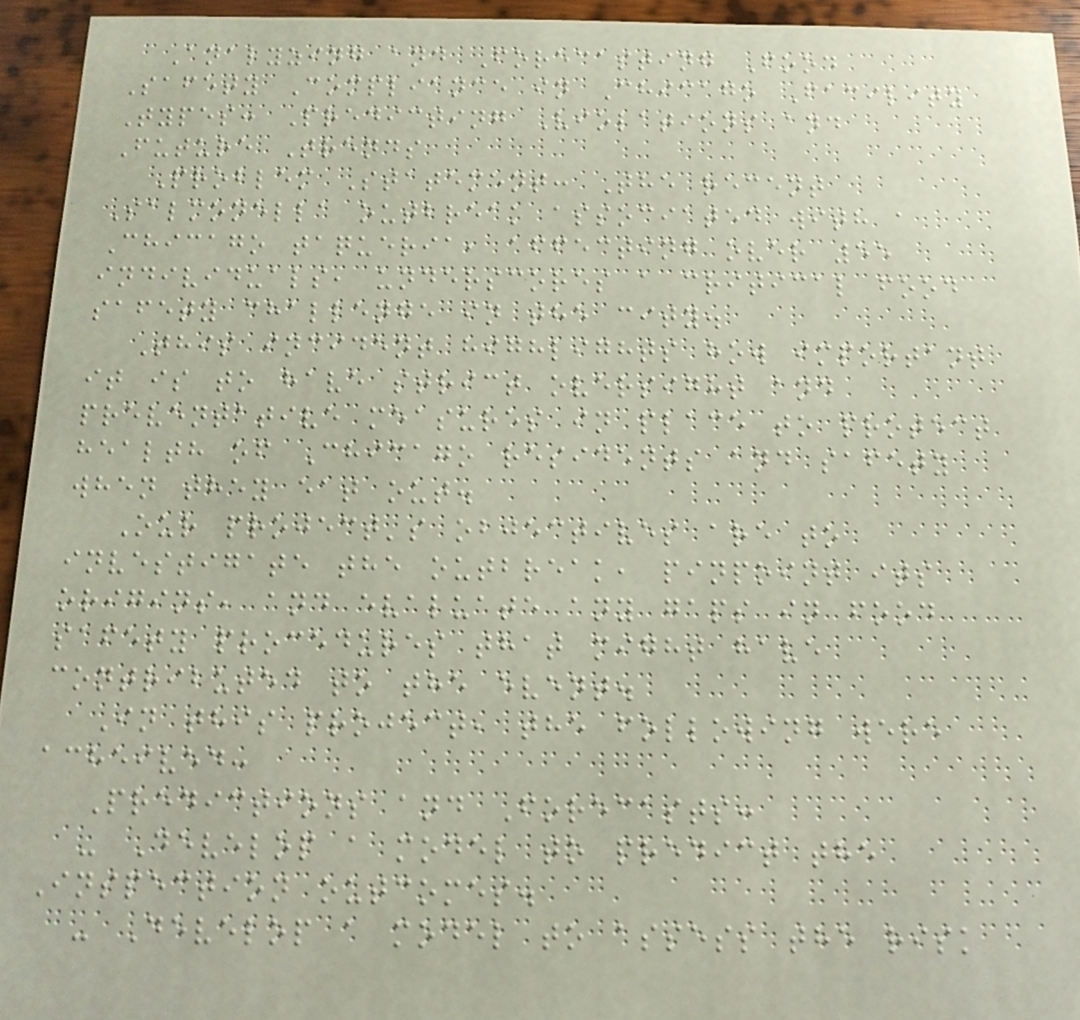Analyzing and Forecasting Food
Safety Compliance in Chicago Facility
Types: Predicting Violations and
Future Trends
Problem Statement: The recent
Salmonella outbreak associated with a
Chicago taqueria, affecting over 55
individuals, underscores a critical food
safety challenge in the city.
This incident highlights how important
it is to have strict oversight and
preventative measures in place to protect
health of Chicago residents and safety
when they eat out.
Our project's objectives are to
investigate the outbreak, pinpoint its
origins, and evaluate any gaps in food
safety procedures that might have
contributed to the event.
In this project, the following were
acheived:
Predictions and Forecasts:
- Develop a model to predict the
Inspection outcomes.
- Develop a model to assess the risk
